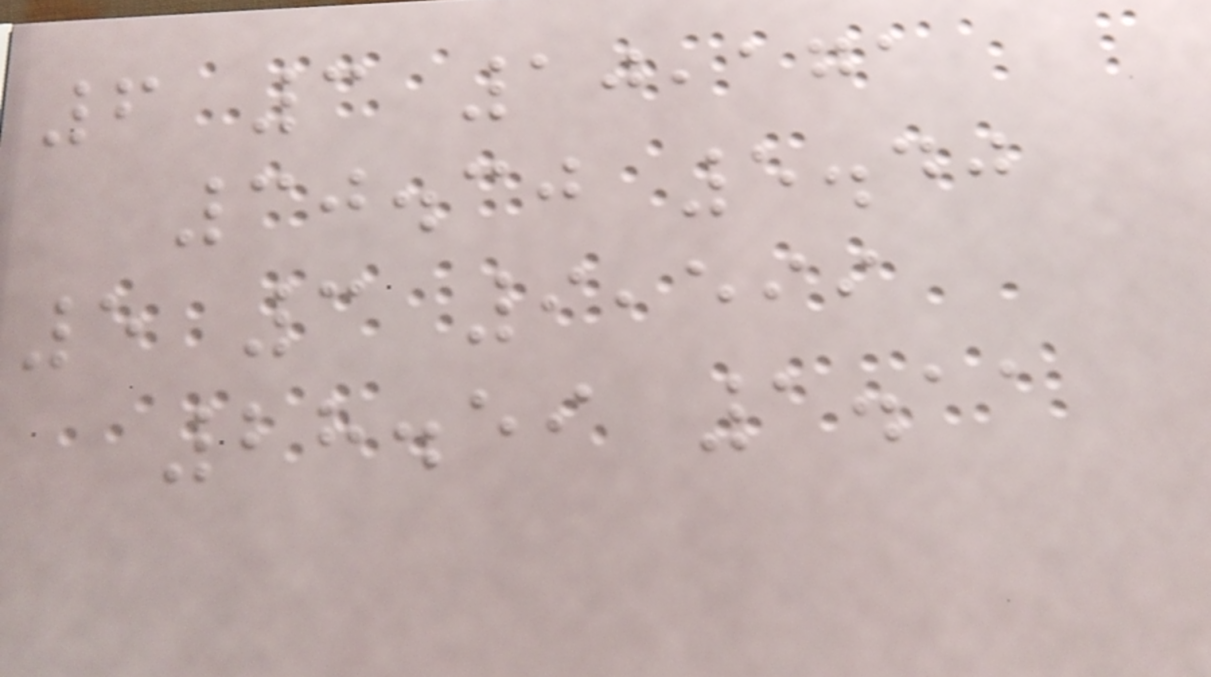6 3 10,171
30.30 5.40
5 3 9,599
28.59 1.11
